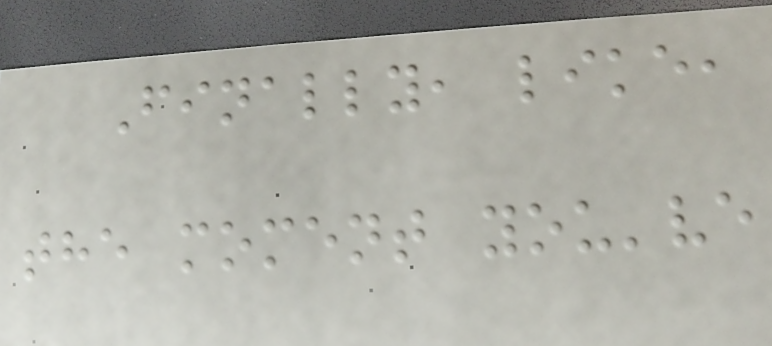Finally, like,
the moment you've
